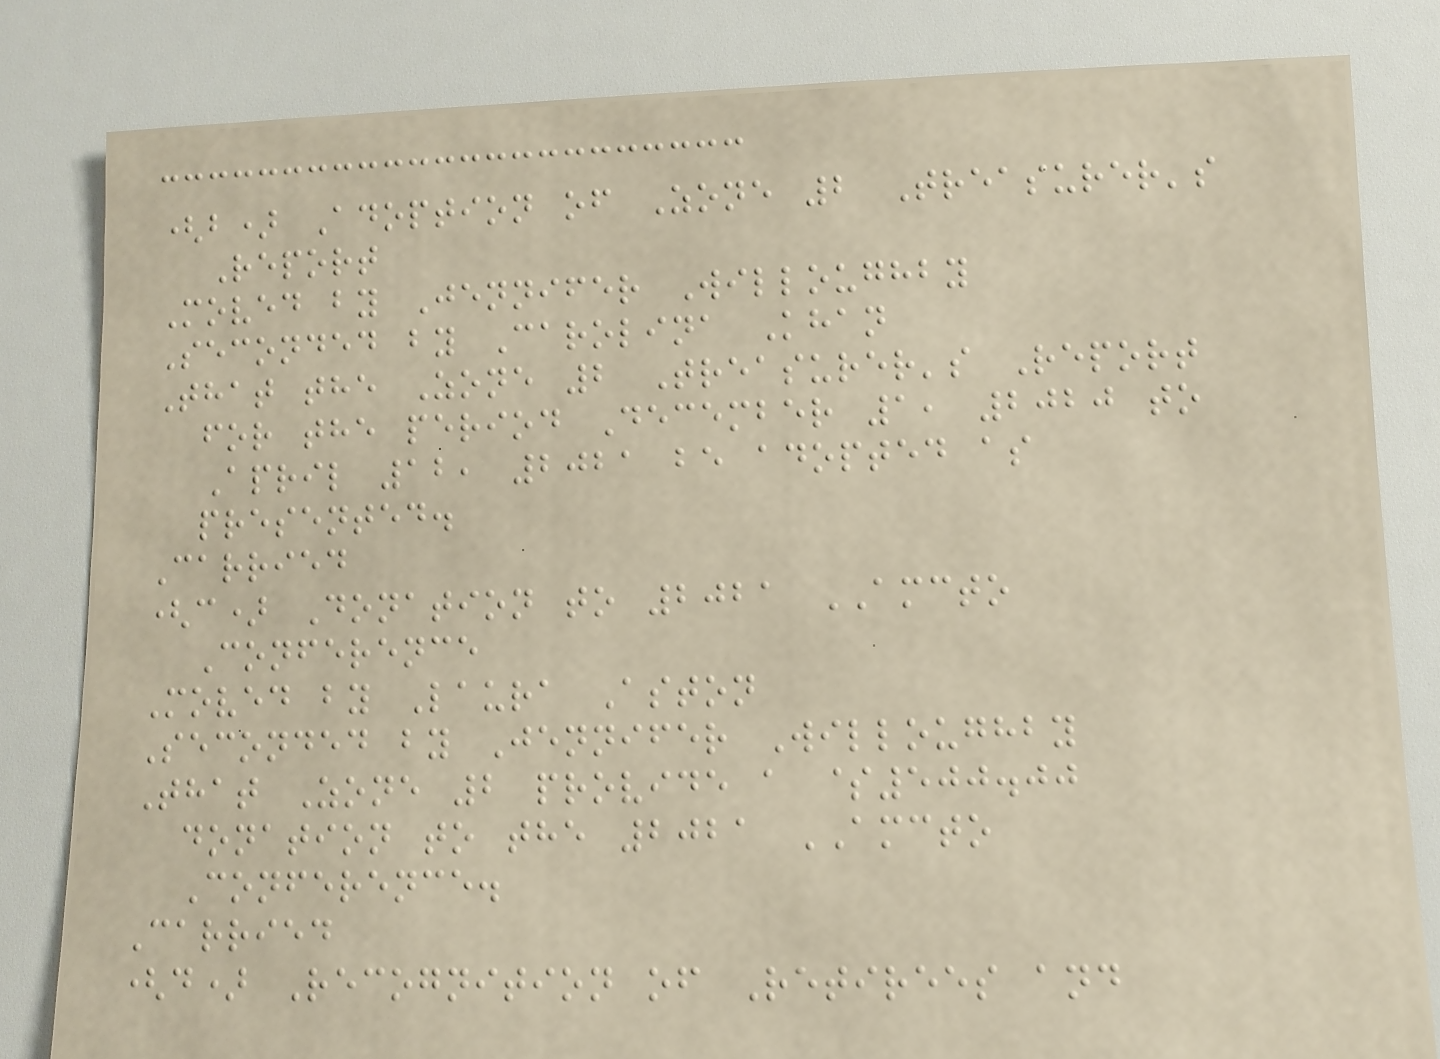(b) Adoption of Zone 2 Treasurer's
Report
Moved by Jennifer Willoughby
Seconded by Carolina Khan
That the Zone 2 Treasurer's Report
for the period December 1, 2020 to
April 12, 2021 be adopted as
presented.
Carried
(c) Donation to 2021 AMCTO
Conference
Moved by Laura Aston
Seconded by Jennifer Willoughby
That Zone 2 provide a $500.00
donation to the 2021 AMCTO
Conference.
Carried
(d) Recognition of Retirees and
